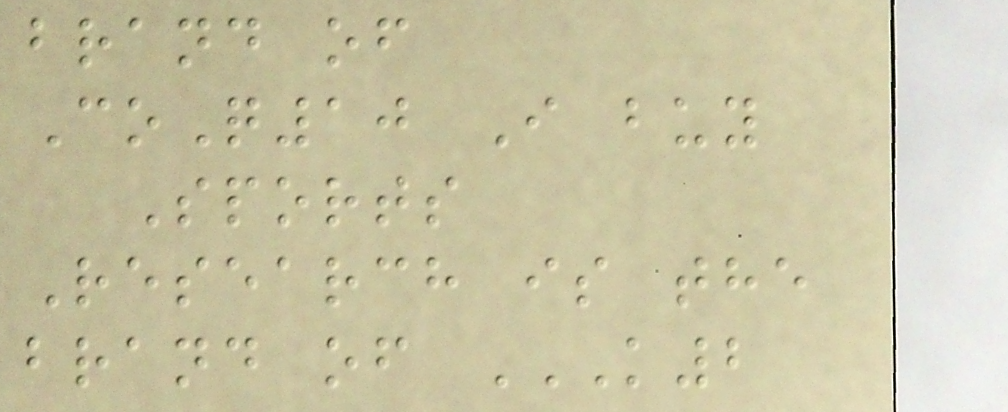brand of
CoQ10 I buy
Sports
Research is the
brand of K2
